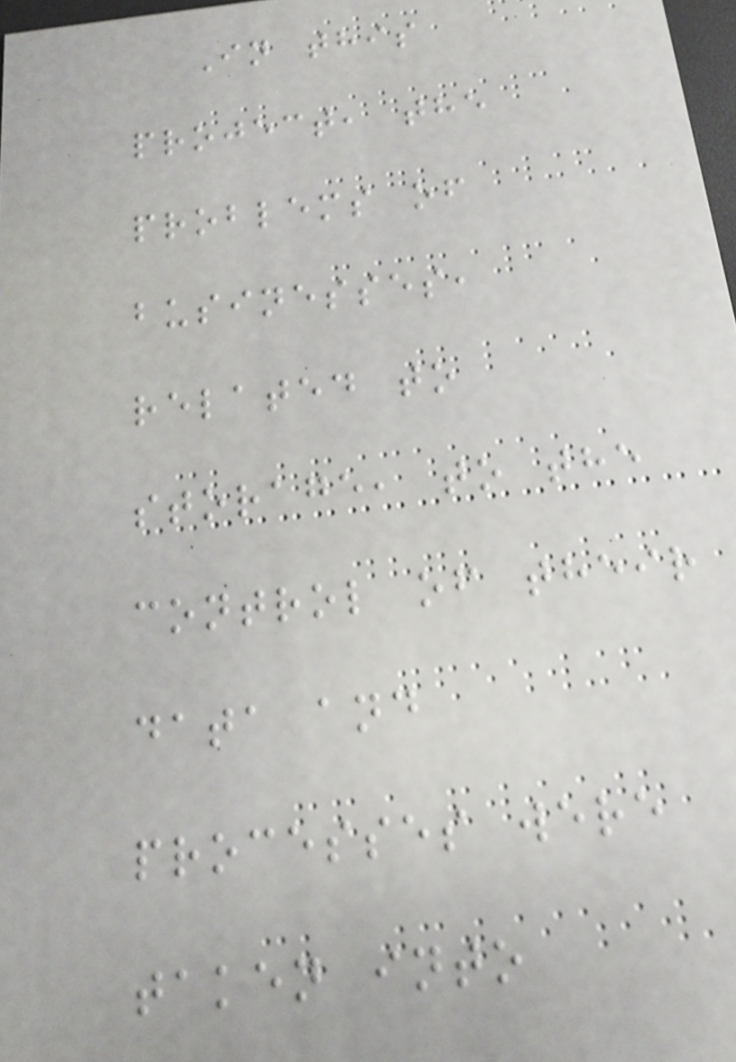In this
project, the
problems of
businesses,
related to
storage, to the
control of their
data and
processes were
taken into
